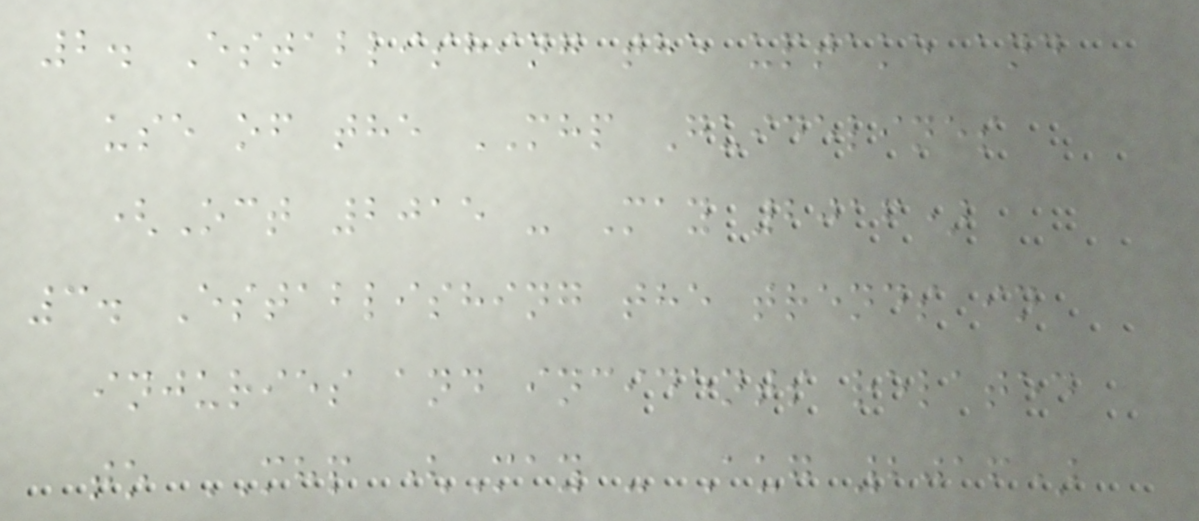2. Establishing the uptake and
use of the MHP Guidelines
(Oct 2015 - May 2016)
3. Establishing the trends in
injuries and incidents related
to MHP (May - Aug 2016)
